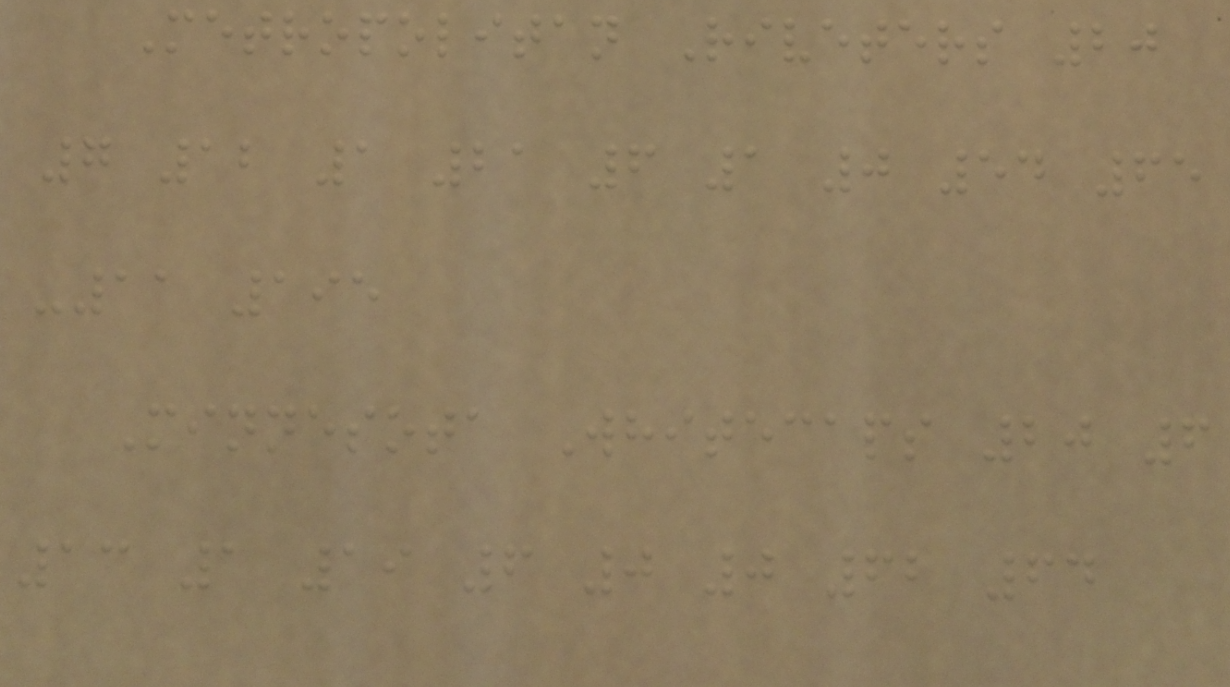Metropolitan Riveters 20
7 12 1 21 6 1 0 54 65
-11 195
Minnesota Whitecaps 20 6
13 1 19 6 0 0 62 64
